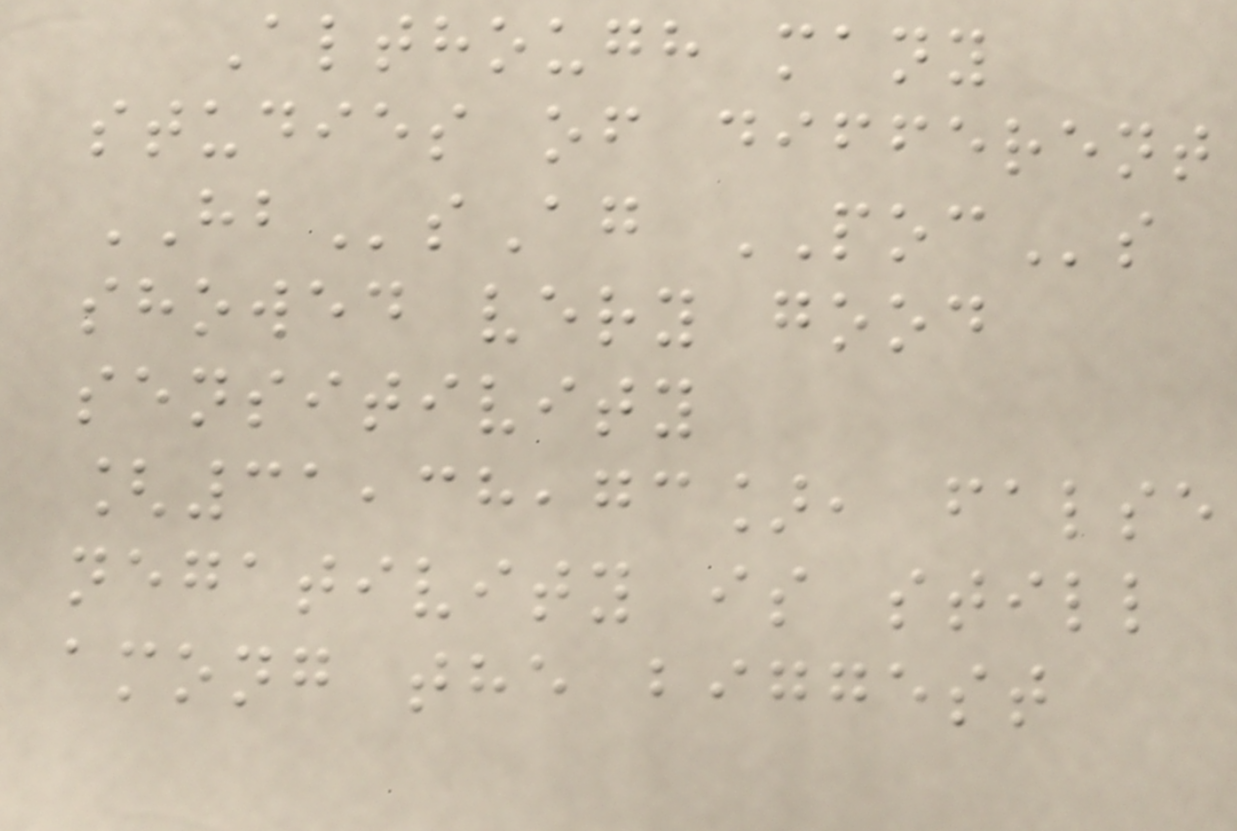Although many
studies of different
HBsAg POCs
showed very good
sensitivity
[31,38,73], false
negativity is still
among the biggest
